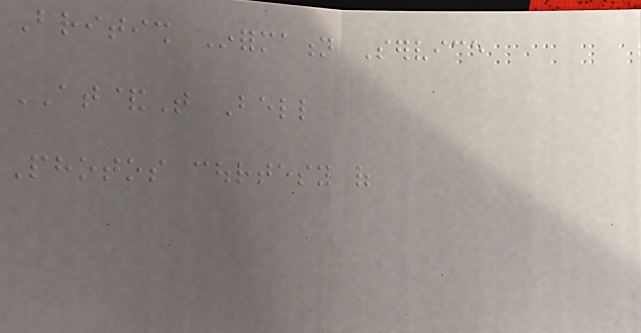British Information Service
AT&T Bell
Photos courtesy of
